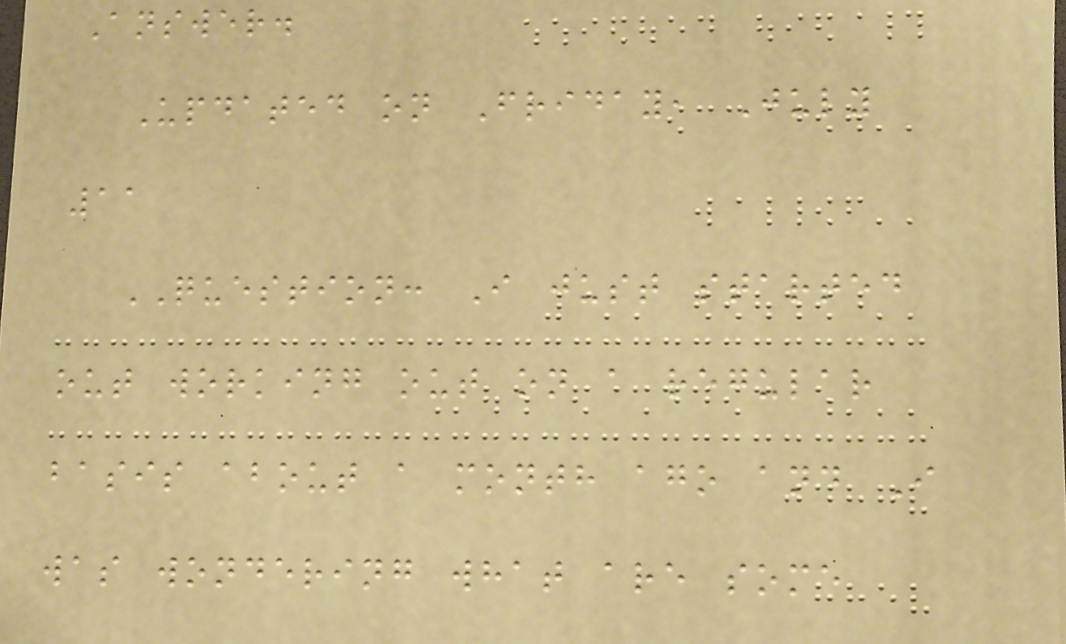Answer.
Updated on Friday, July
11
QUESTION: I just started
out working out on a regular
basis about a month ago and I
was wondering what are some
